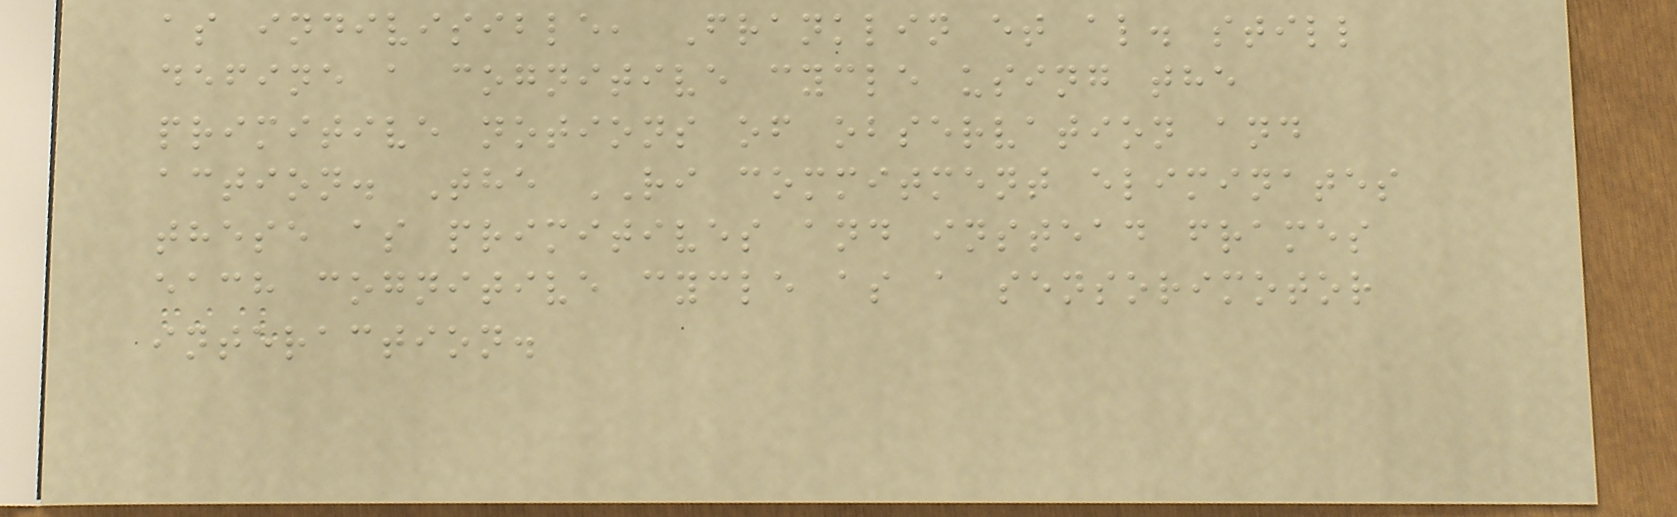as indivisible, Franklin et al. still
define a cognitive cycle using the
primitive notions of observation and
action. The RI commitment eliminates
these as primitives and instead frames
each cognitive cycle as a sensorimotor
interaction.
